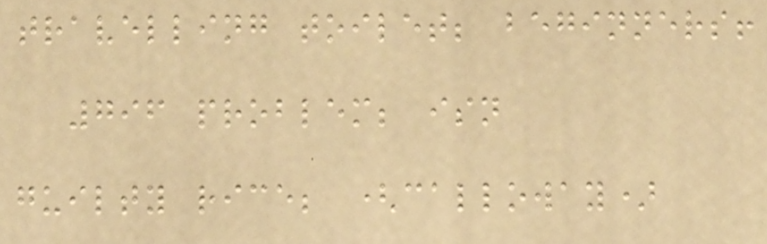travelling toilet; beginners!
796 problem; isn
guilty rice; (calloway)
